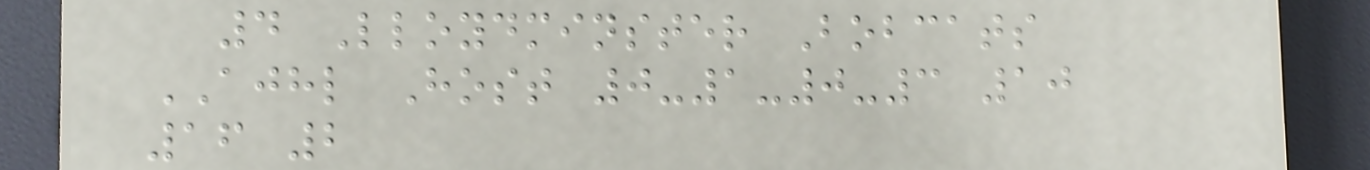4 Lloydminster Bobcats
AJHL Host 0-1-0-3 10
16 2
